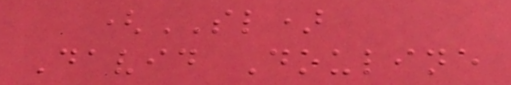(SL)
David Douline
